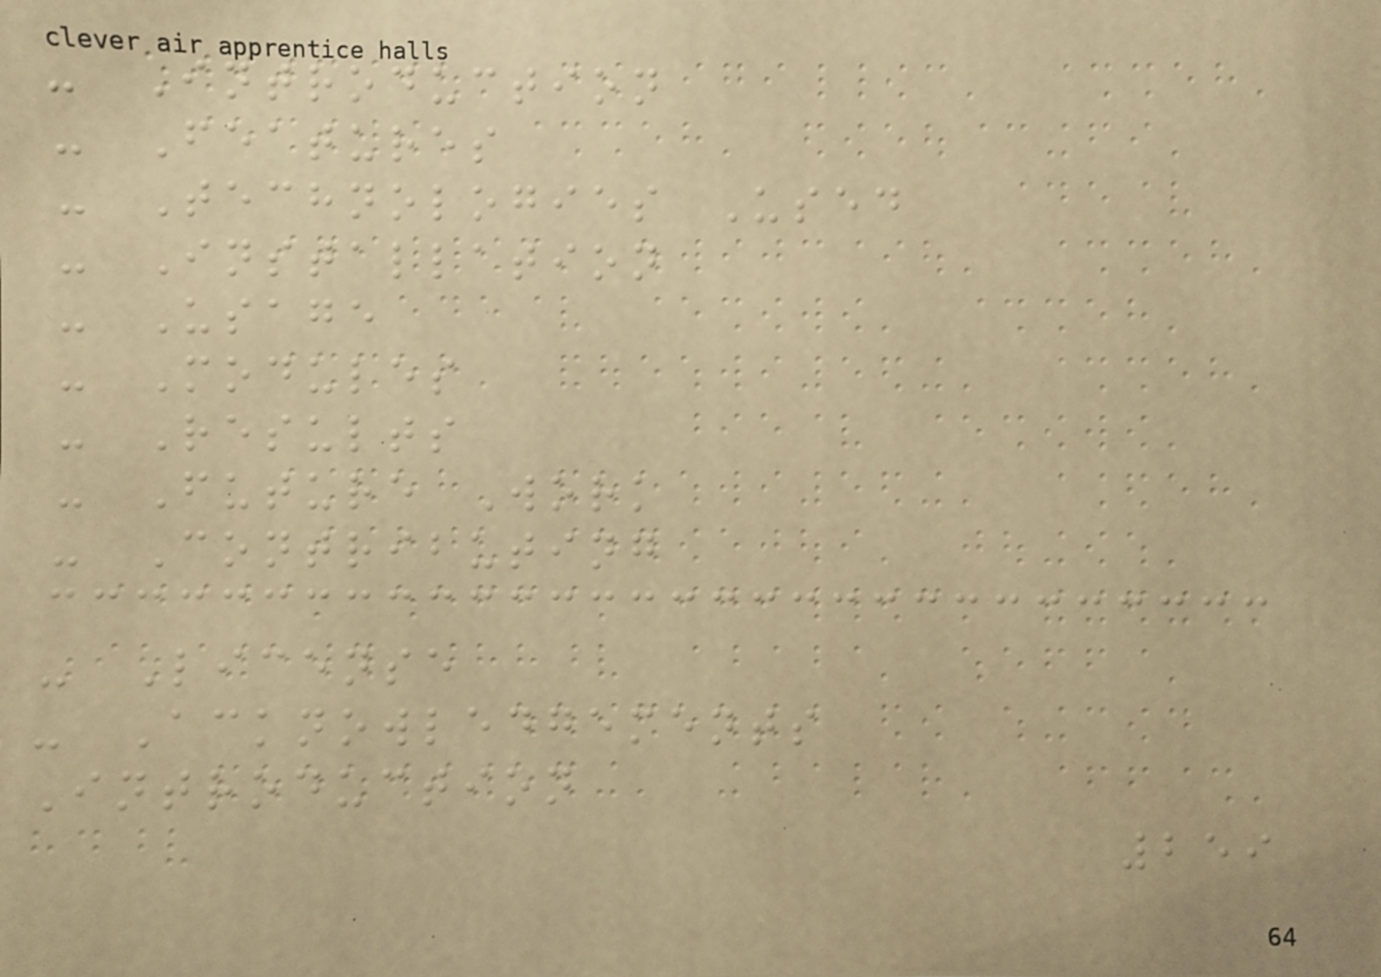- Introduction
- Features
- Technologies Used
- Installation
- Usage
- Modules
- Results
- Future Work
- Contributing
- License
- Acknowledgements
Introduction
259
